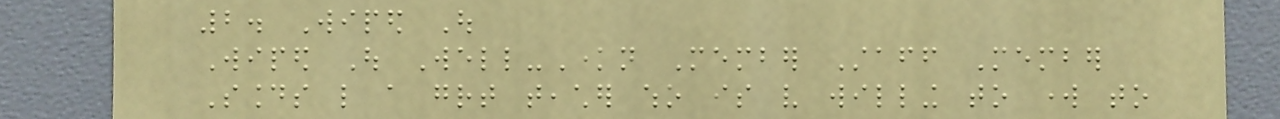2. Wiped Out
Wiped Out Well-Known Member Staff Member
Sounds like a great teacher who is very willing to work to
